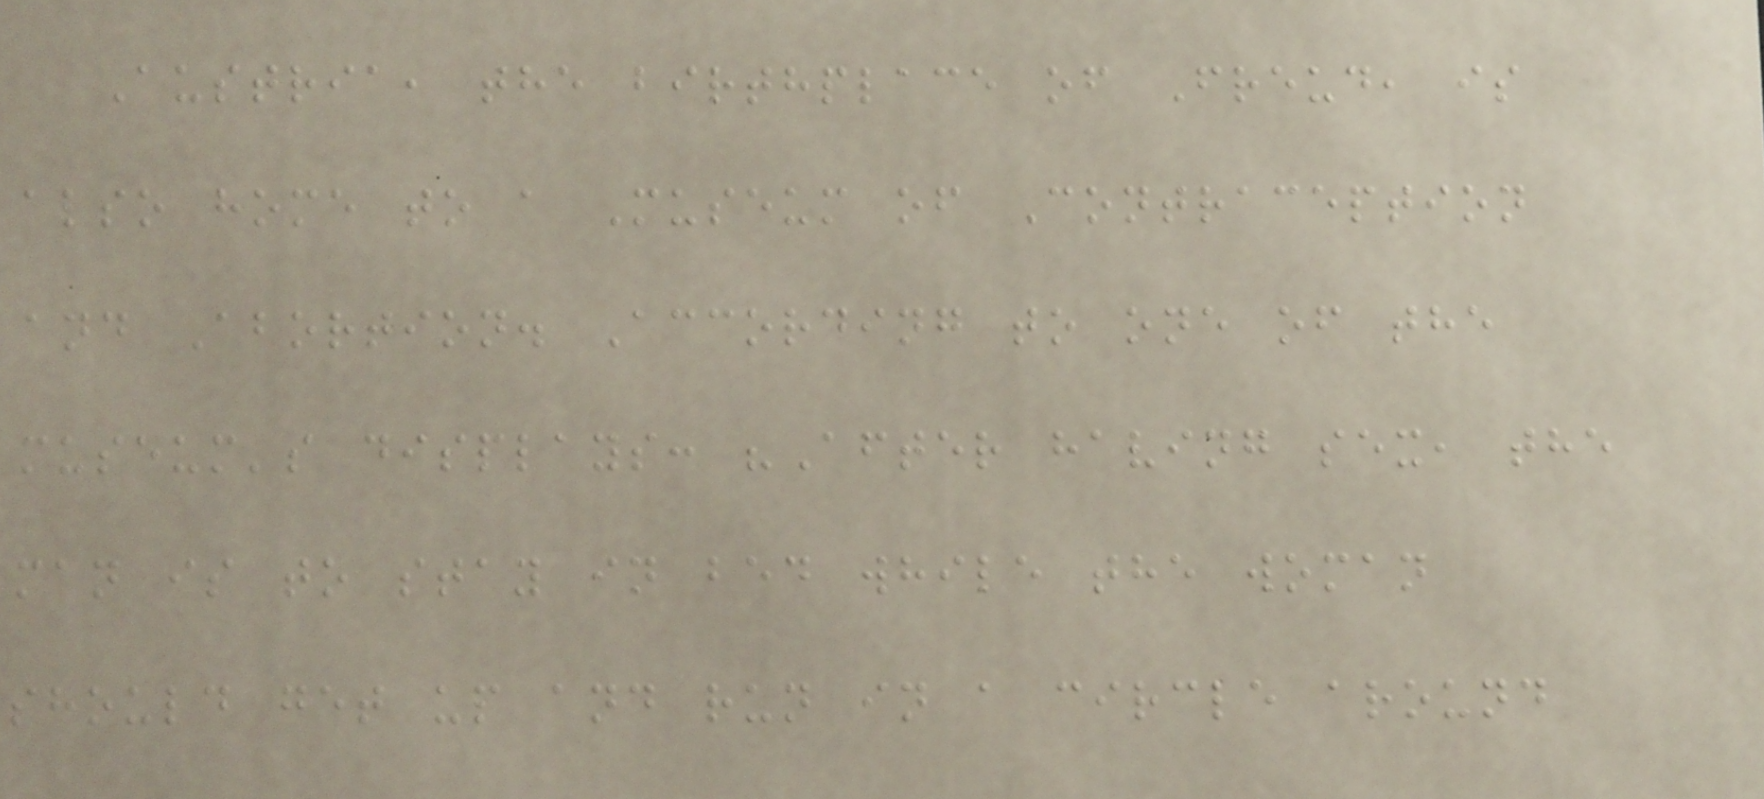Austria, the birthplace of Freud, is
also home to a Museum of Contraception
and Abortion. According to one of the
museum's displays: "After having sex, the
man is to stay in bed while the woman
should get up and run in a circle around
